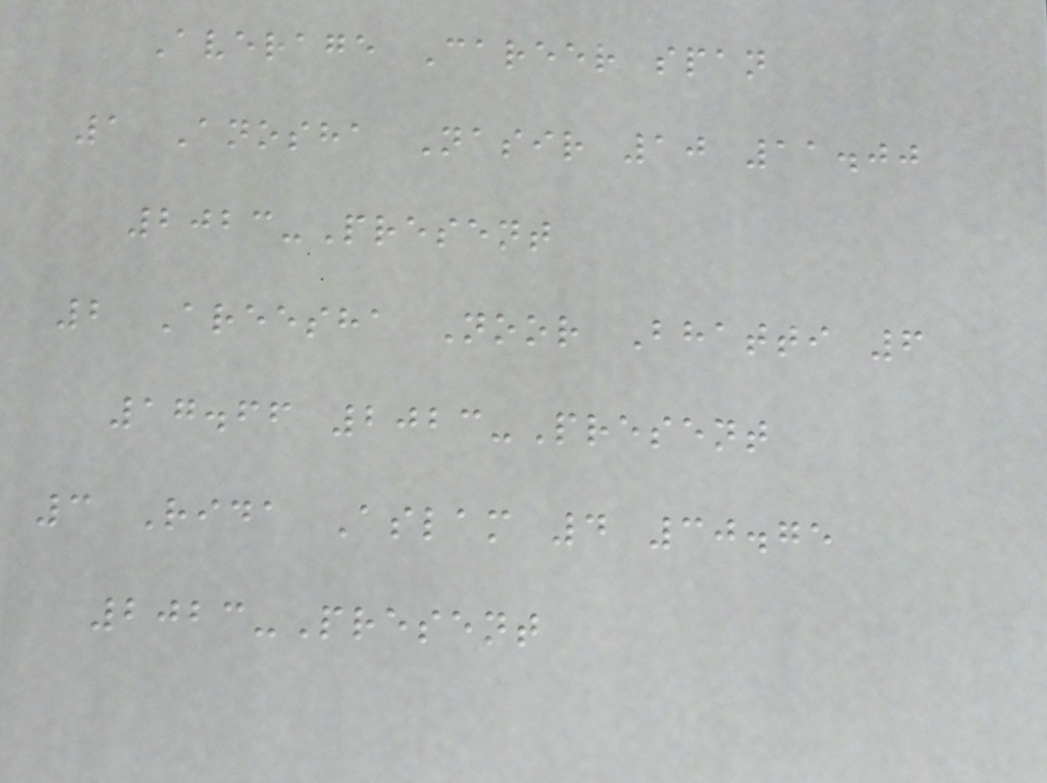Average Career span
1 Anosha Nasir 10 11.00
2023-Present
2 Areesha Noor Bhatti 6
17.66 2023-Present
3 Rida Aslam 4 30.75
2023-Present
